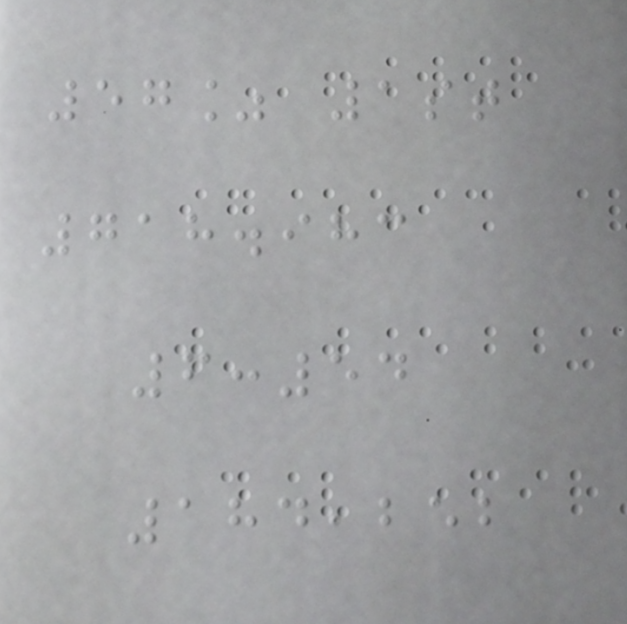57% 1st
718.983
6:54
184,252
